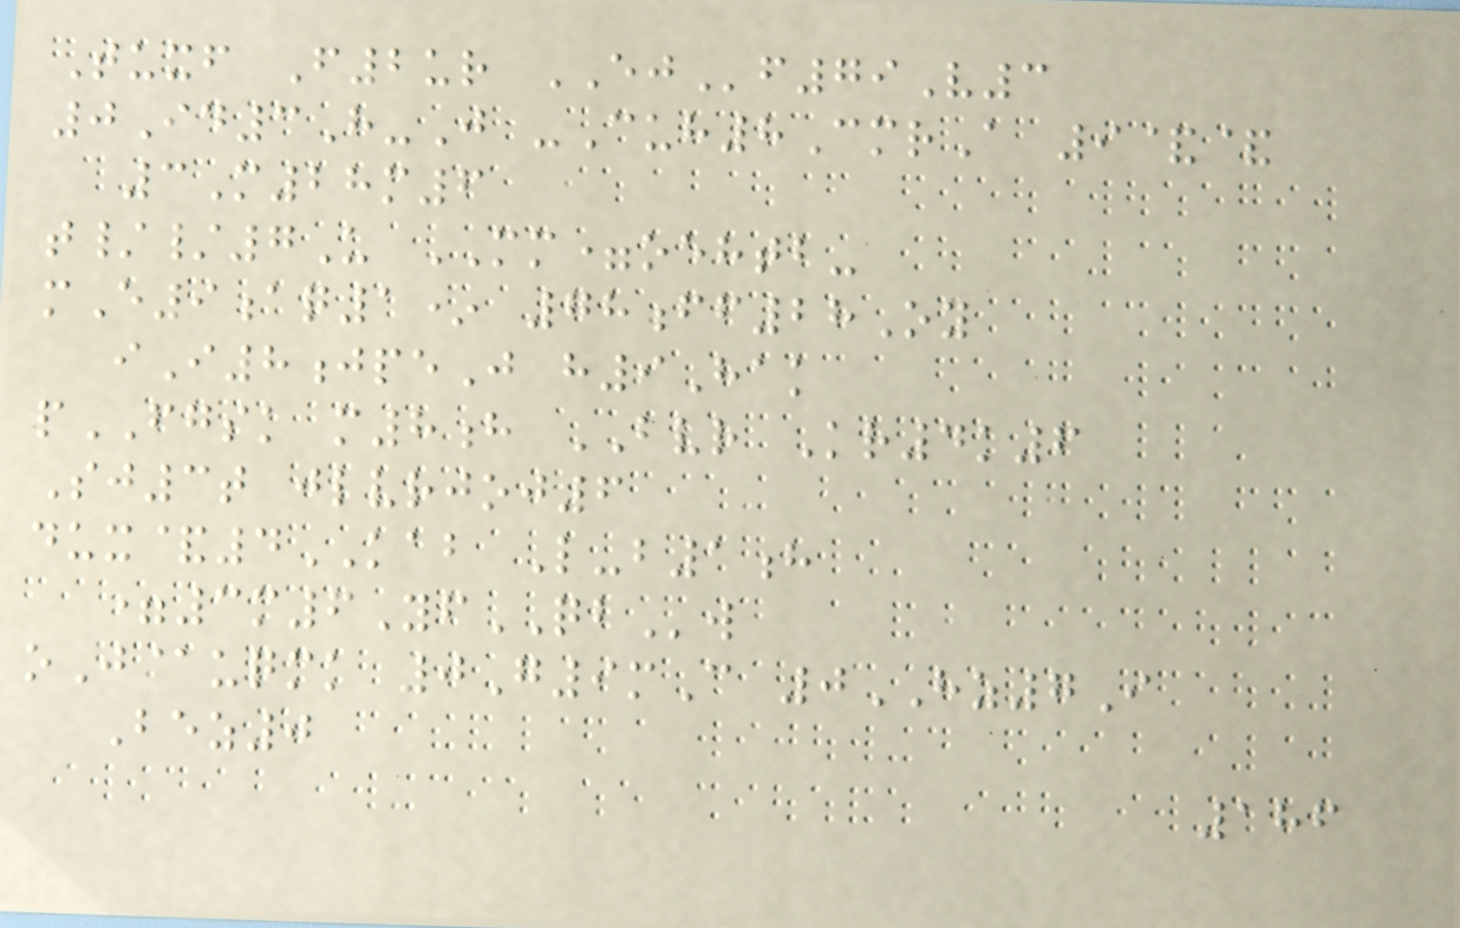Tuxf F2ur EJf79V3
0Id3H-J -Cuh8CmrA 9&&
3M28m6
t//7U MM=oehtb-
mE9aq1* 78ff28Oy
iI8jpeJ h9Hak
pFGSK m8h BVR Kr4k6
Sj3t jlvrjoj6
dux&4KAB L-b1h
=3m6YfQBw
oJ@uqmk 0G9mC 0HZ7I
Bez0
186
